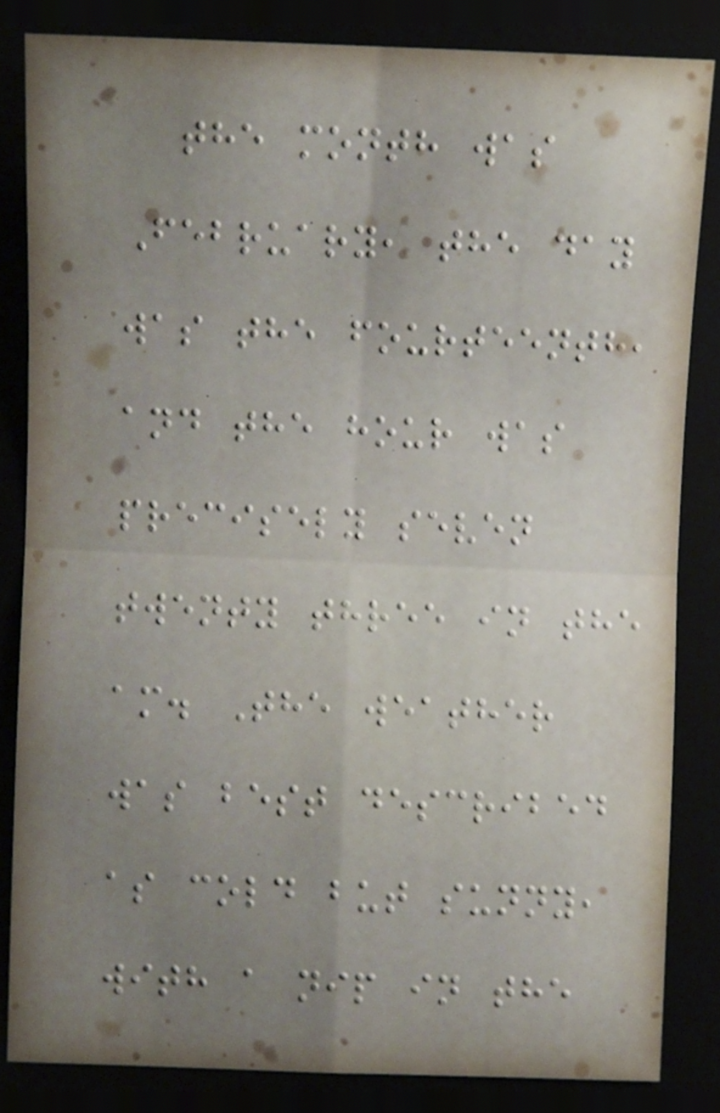the month was
February, the day
was the fourteenth,
and the hour was
precisely seven
twenty three in the
am. The weather
was best described
as cold but sunny,
with a nip in the
